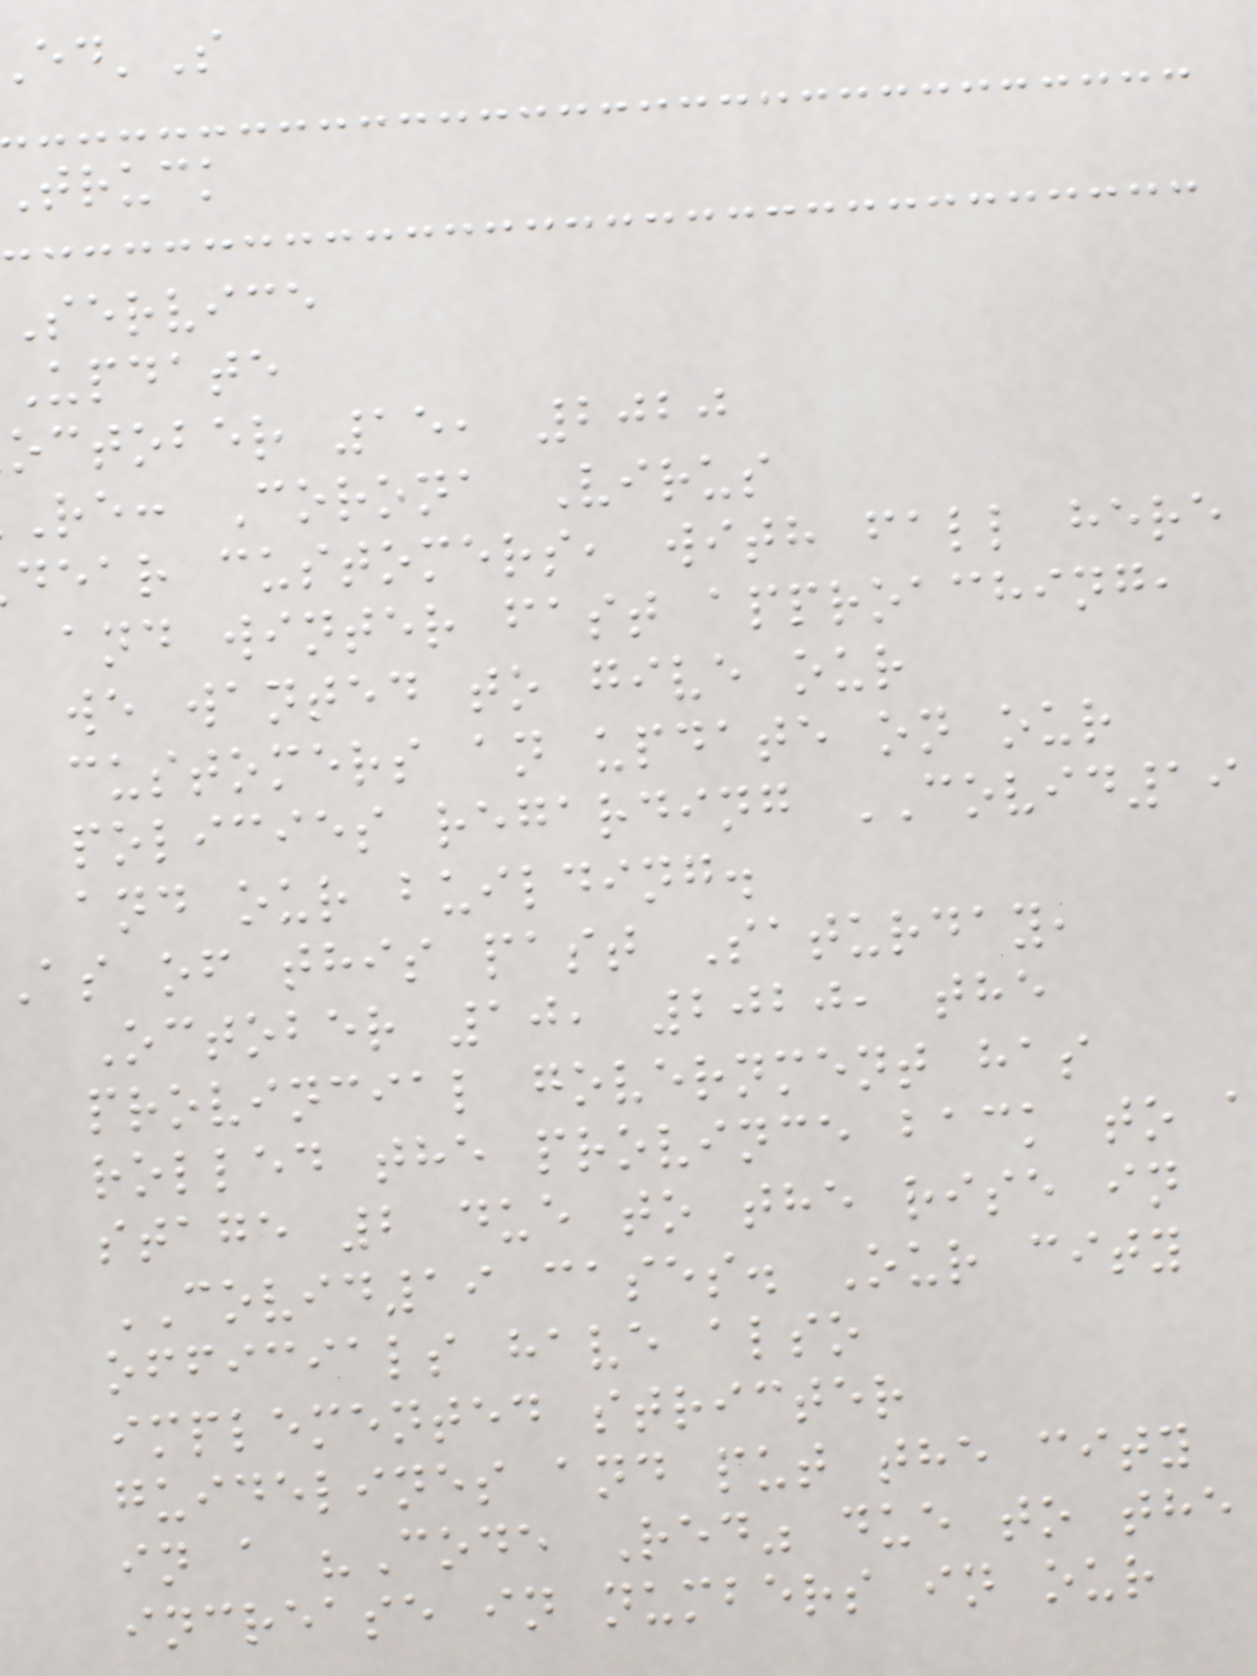truck
service
update
october 15, 2020
re: Corona Virus
dear customers, with fall here
and winter fast approaching,
we wanted to give our
customers an update on our
policies regarding COVID19
and our building.
as of this past Saturday,
October 10, 2020, the
provincial government has
rolled the province back to
stage 2 due to the rise in
COVID19 cases. Our city
officials have also
implemented stricter
guidelines and put the city
in a "Code Red" due to the
increase in numbers in our
